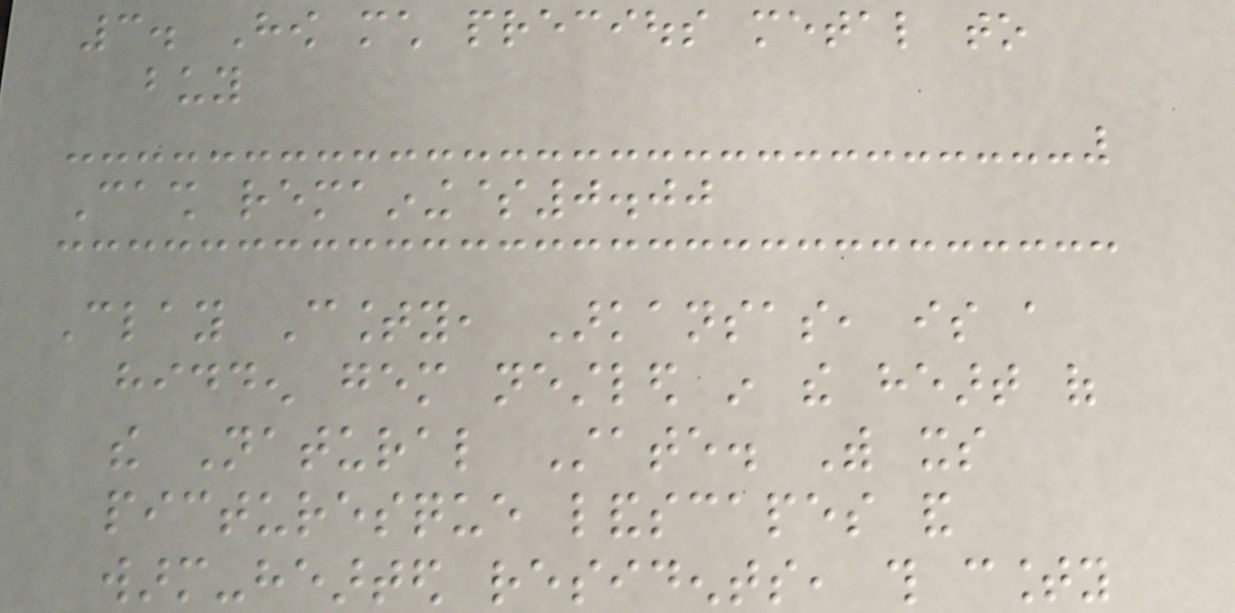3. How much precious metal to
buy
Cash remaining$0.00
Clay County, Arkansas, is a
hidden gem nestled in the heart of
the Natural State. With its
picturesque landscapes and
warm-hearted residents, this county
